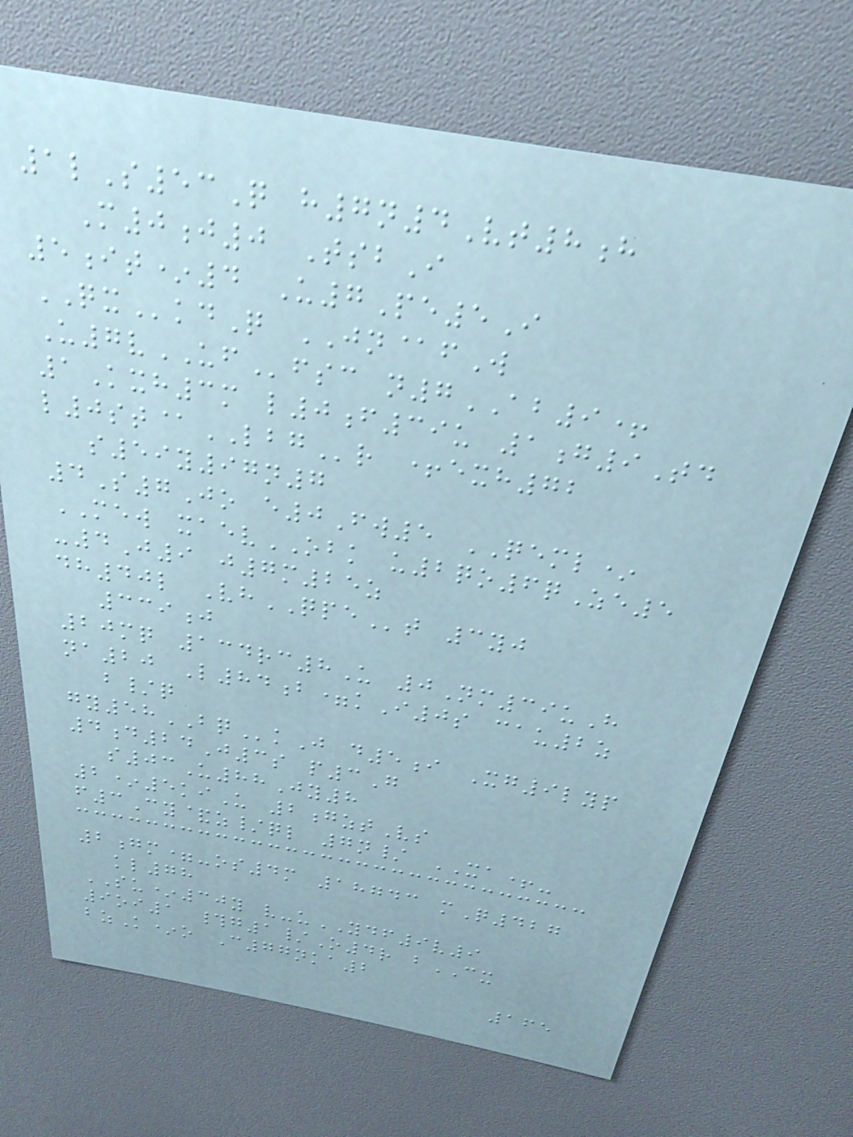1lS53Q h7n4Vt8h
M0j0 TsbI
5it*4 U7Pe5I
QXkdQ JN@fW
U7vUFfsc n7AB9+
1Kxh3m l0f39u 1g9Td
l0st@LBGr +exh72
s59y97n7
4S7Jo e0Fw5 QEML*
MEW xaevOBK u2qo6qZe5
-4J9 j7m25z
dh40l VhQPEt 3yj
339j
20mq 134rc8U 0Nm39uH
na20 L84b=kI0s cau2z
b/q
gy58BQkJ d5i Xg9lyp
4d24J3s p3G
s03U88Jy8
2*5kiU 2gztVs
f3Cy&z/ql 7n/ XA+-
2gm=-os4m 18743 mQ427
kl78
SU*30y v-uYDF9v9
9oi1 #g1/O4r bCX
bzK*o C77nka2
165
